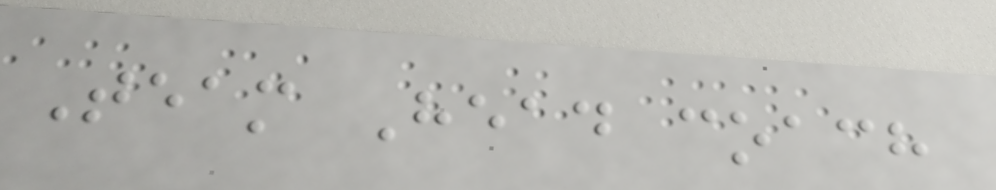Team Head coach
